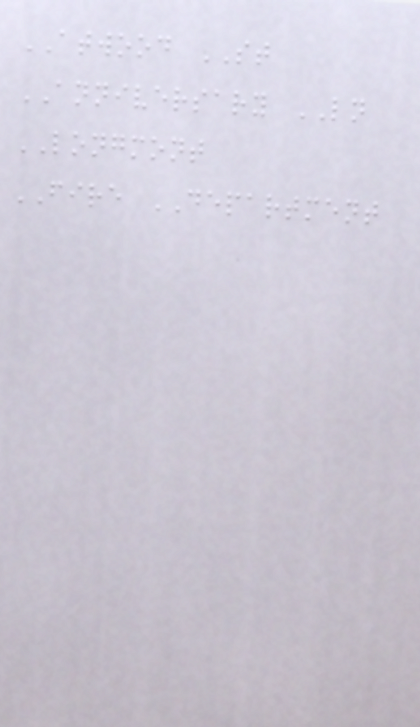ATWOOD ST
ANNIVERSARY LN
LONGMONT
FIRE DEPARTMENT
